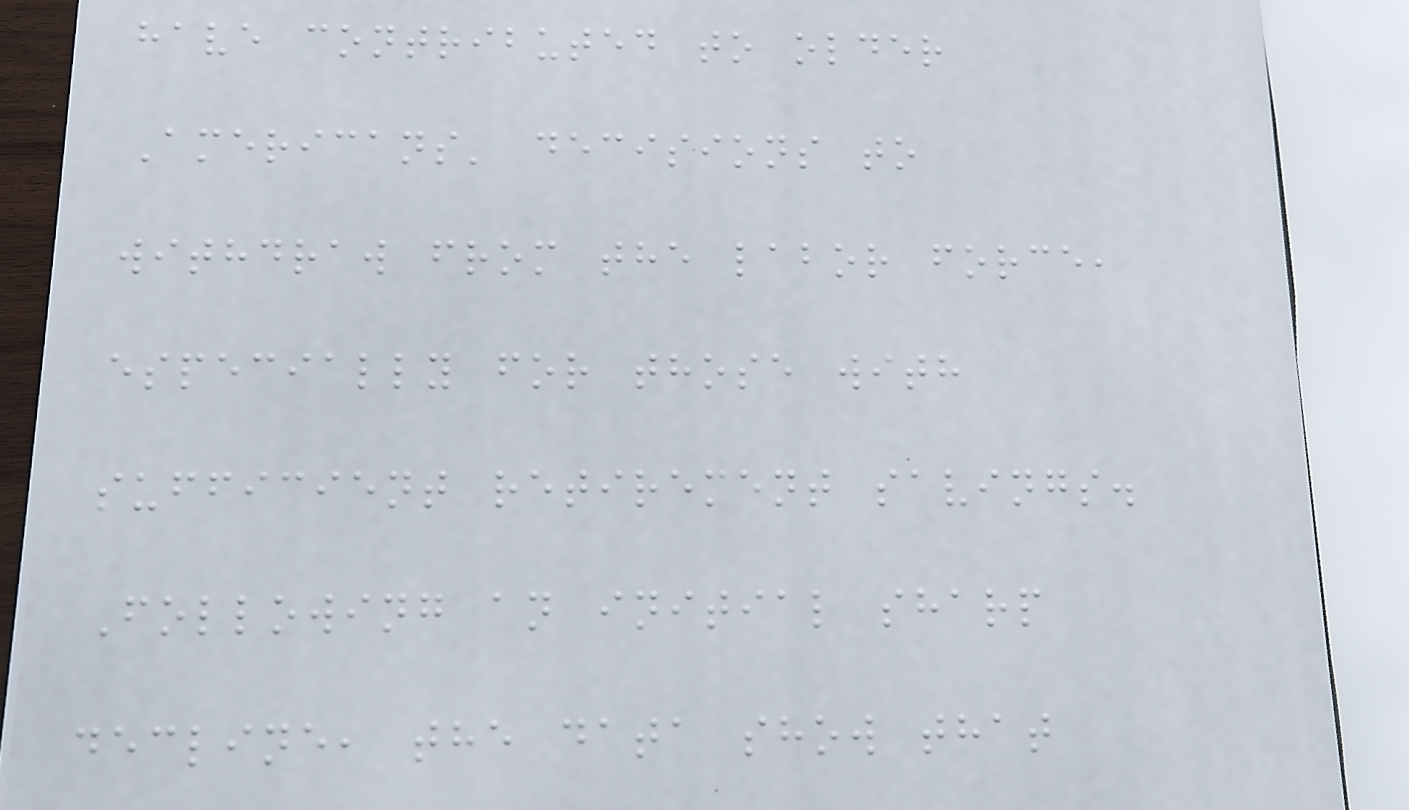have contributed to older
Americans' decisions to
withdraw from the labor force,
especially for those with
sufficient retirement savings.
Following an initial sharp
decline, the data show that
